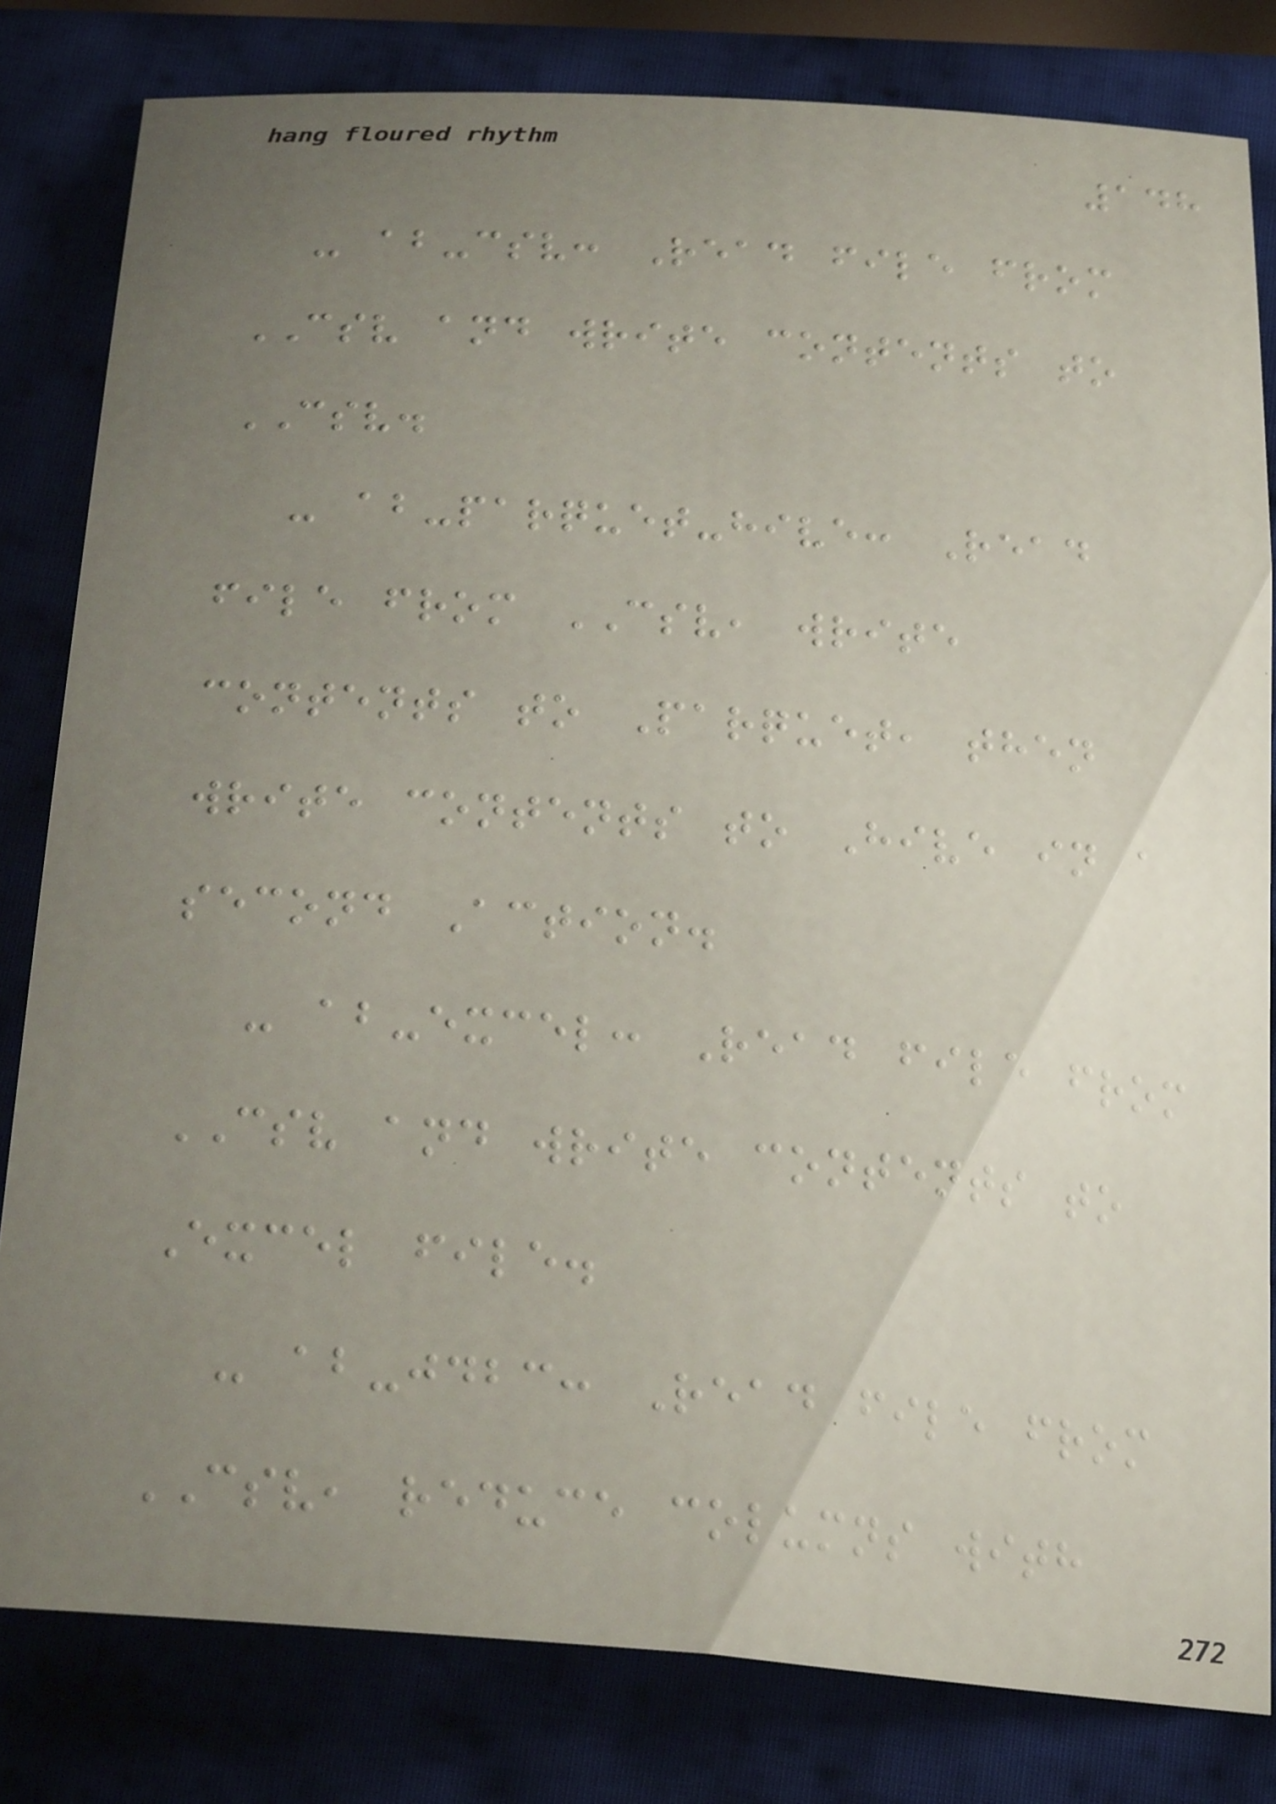148
- ab-csv: Read file from
CSV and write contents to
CSV.
- ab-parquet-hive: Read
file from CSV, write
contents to Parquet, then
write contents to Hive in a
second Action.
- ab-excel: Read file from
CSV and write contents to
Excel file.
- ab-jdbc: Read file from
CSV, reduce columns with
